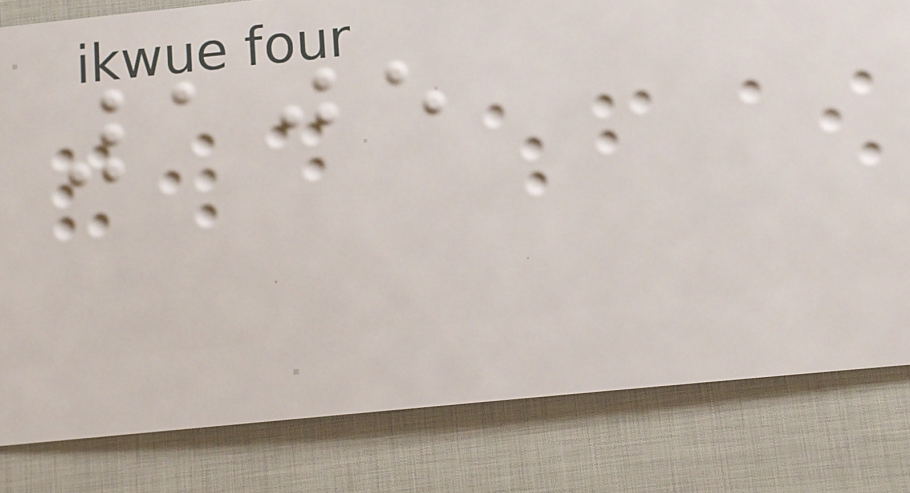105
